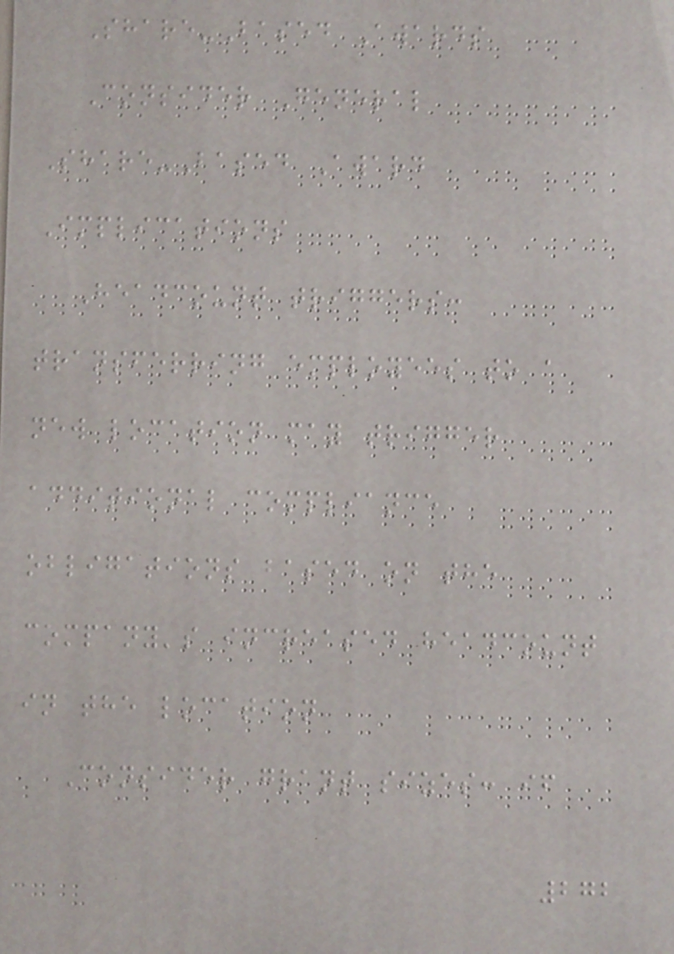Share-Based Awards
Consider General
Share-Based Award
Implications
Headcount triggers:
transferring employees to a
new location may trigger
additional compliance
obligations based on the
company's increased headcount
in the location
Consider grant sizes: if
272
